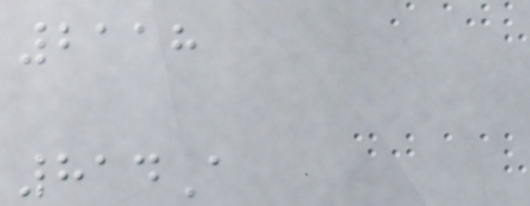2118
814A
